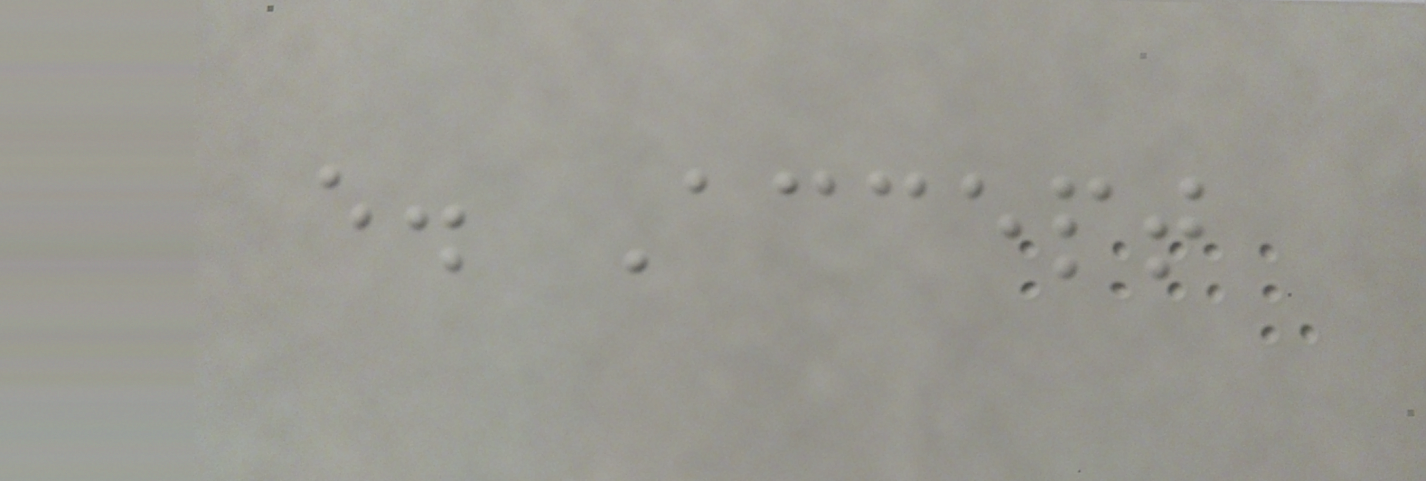e. Accept
